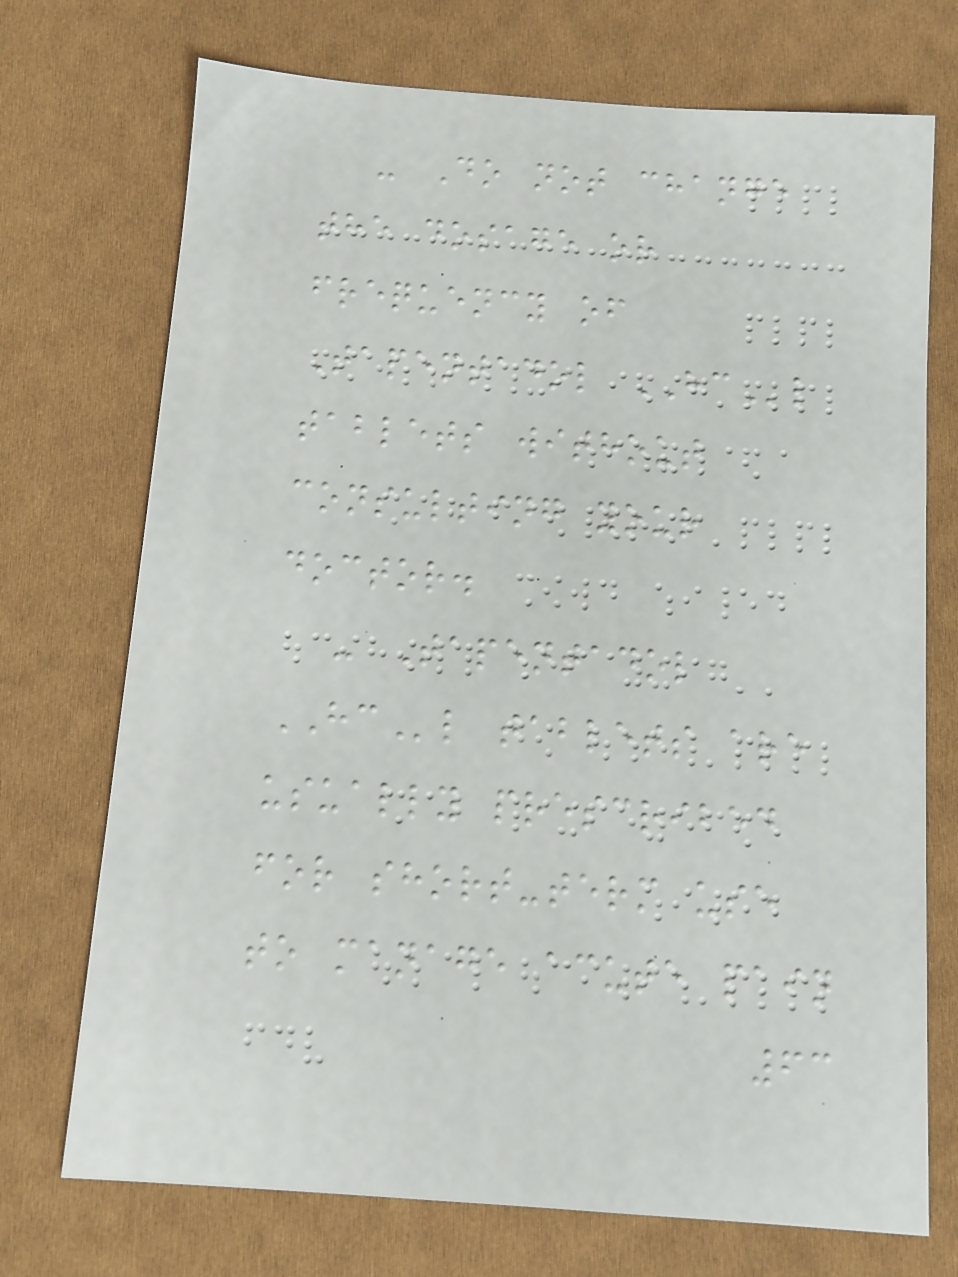- Do not change
the dosage or
frequency of
Tapentadol HCl
tablets without
consulting your
doctor.
- Tapentadol
HCl tablets are
usually prescribed
for short-term use
to manage acute pain
63
